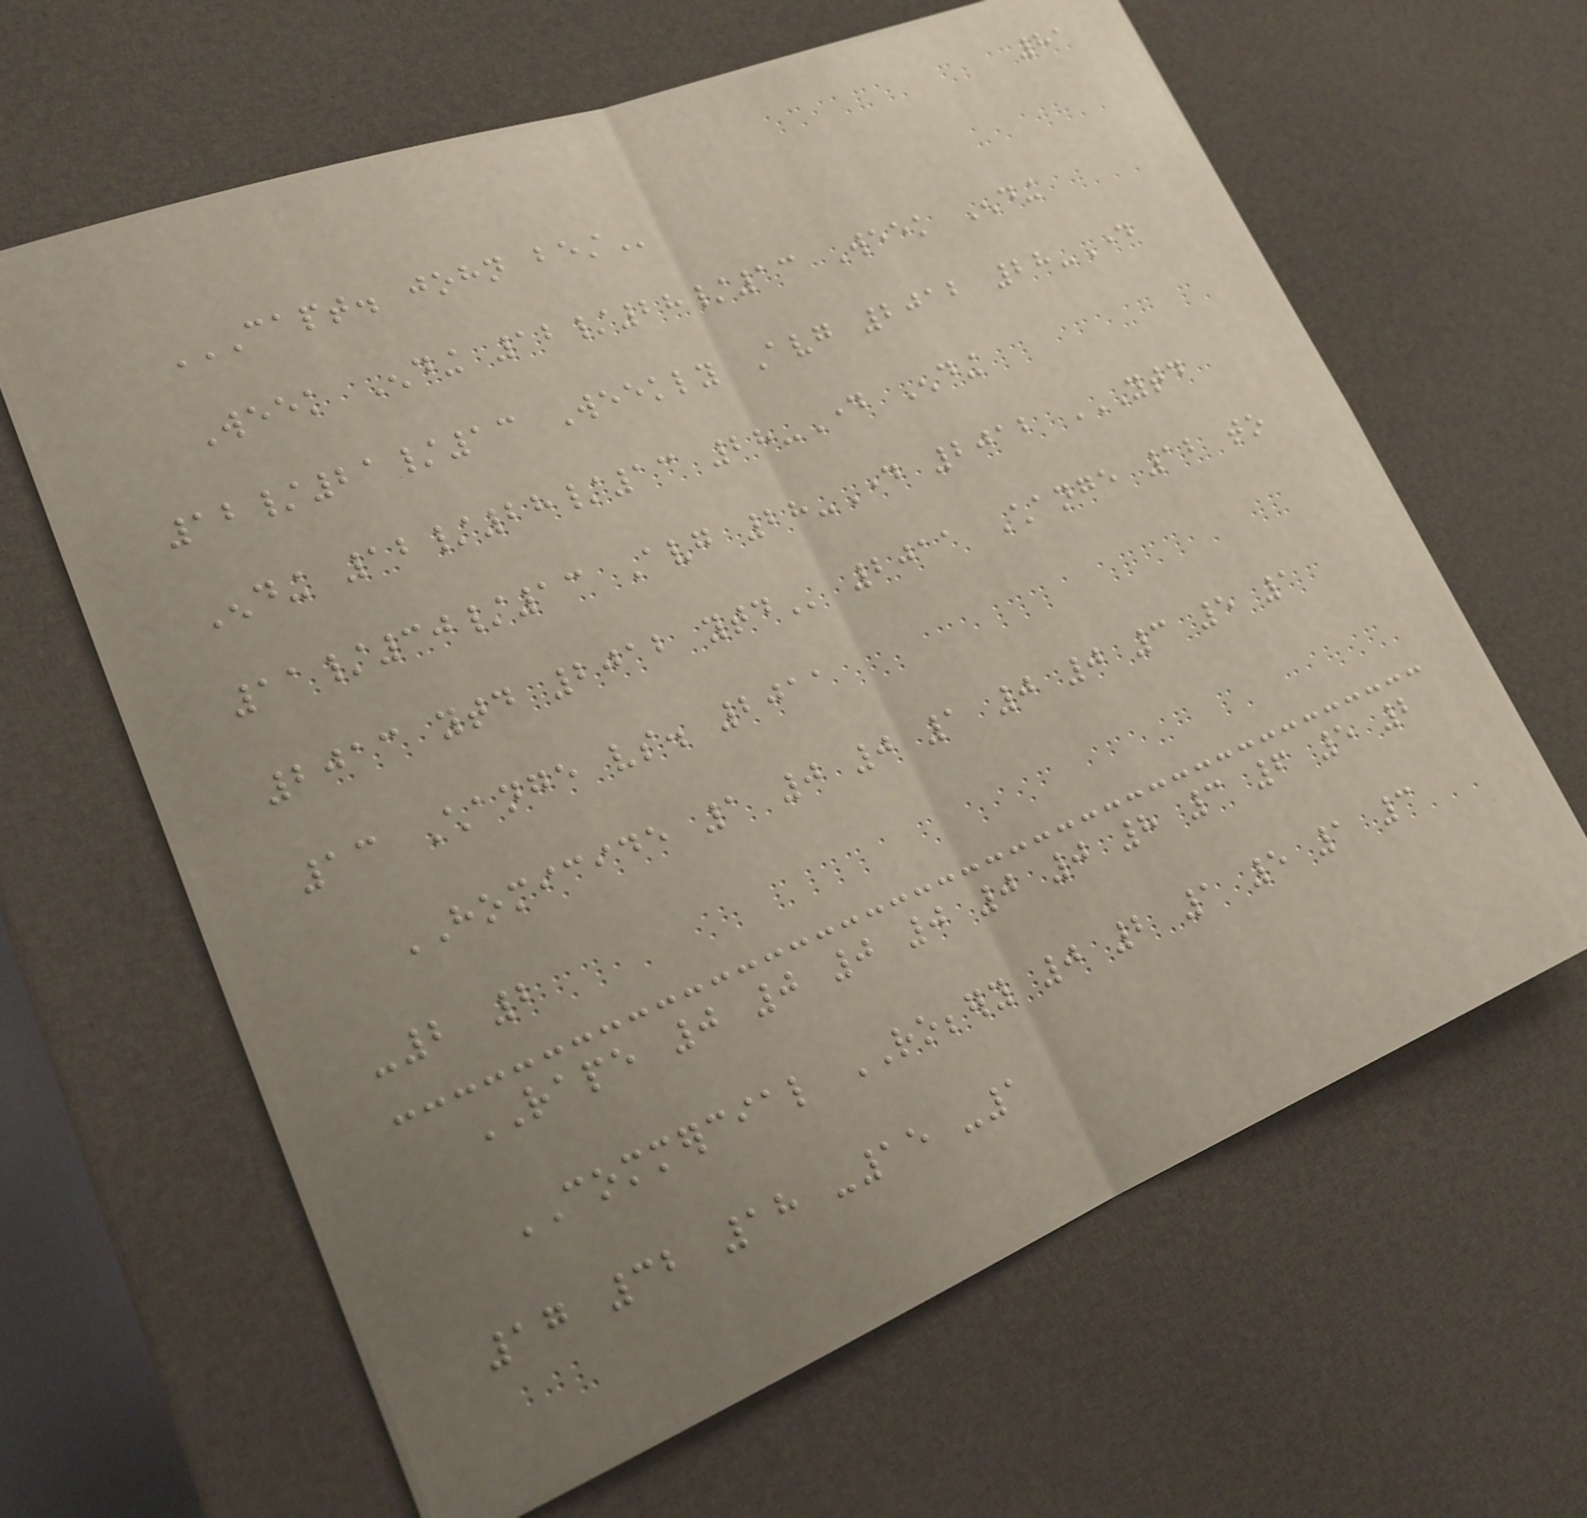81
CAPT. JOHN BEST
Week Ending 12/28/13 Week Ending
12/21/13 Weekly Avg 2012 28-Day
Ending 12/28/13 28-Day Ending
11/30/13 Avg 28-Day 2012 YTD
2013 YTD 2012 YTD 2011 Change 12 to
13 Change vs. 2011
HOMICIDE 1 0 0 1 0 0 3 5 1
-2 2
RAPE 0 0 0 0 0 0 8 3 6 5 2
COMMERCIAL ROBBERY 0 2 1 5 1 3
17 32 18 -15 -1
